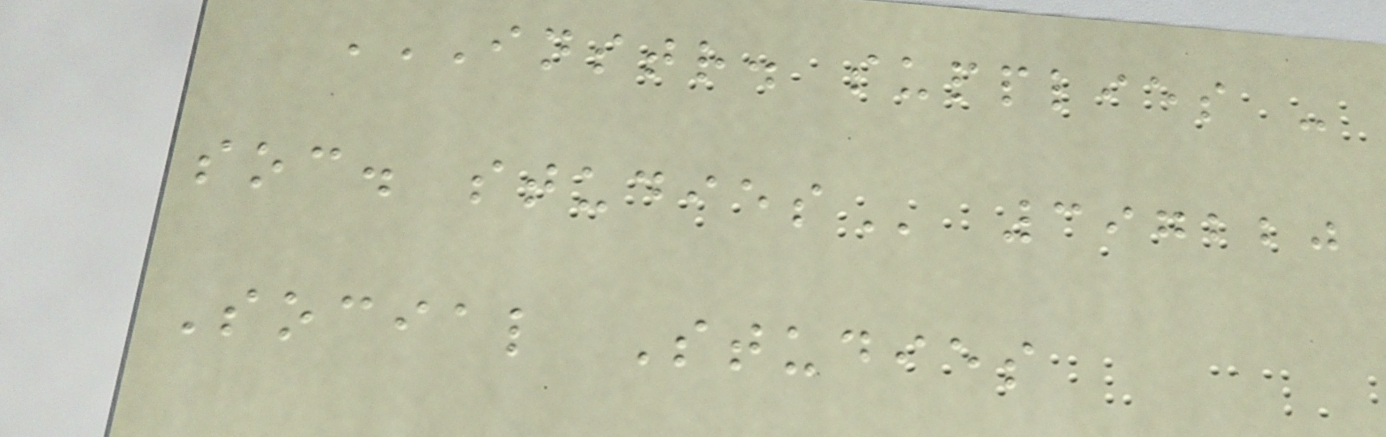INSTR. SUPPLIES -
SOC. STUDIES 397220
Social Studies
